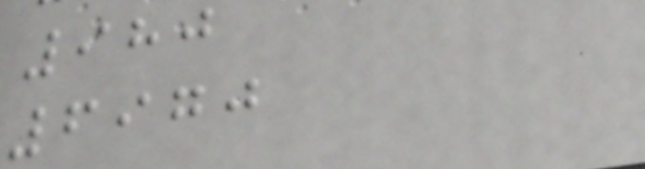980
6970
